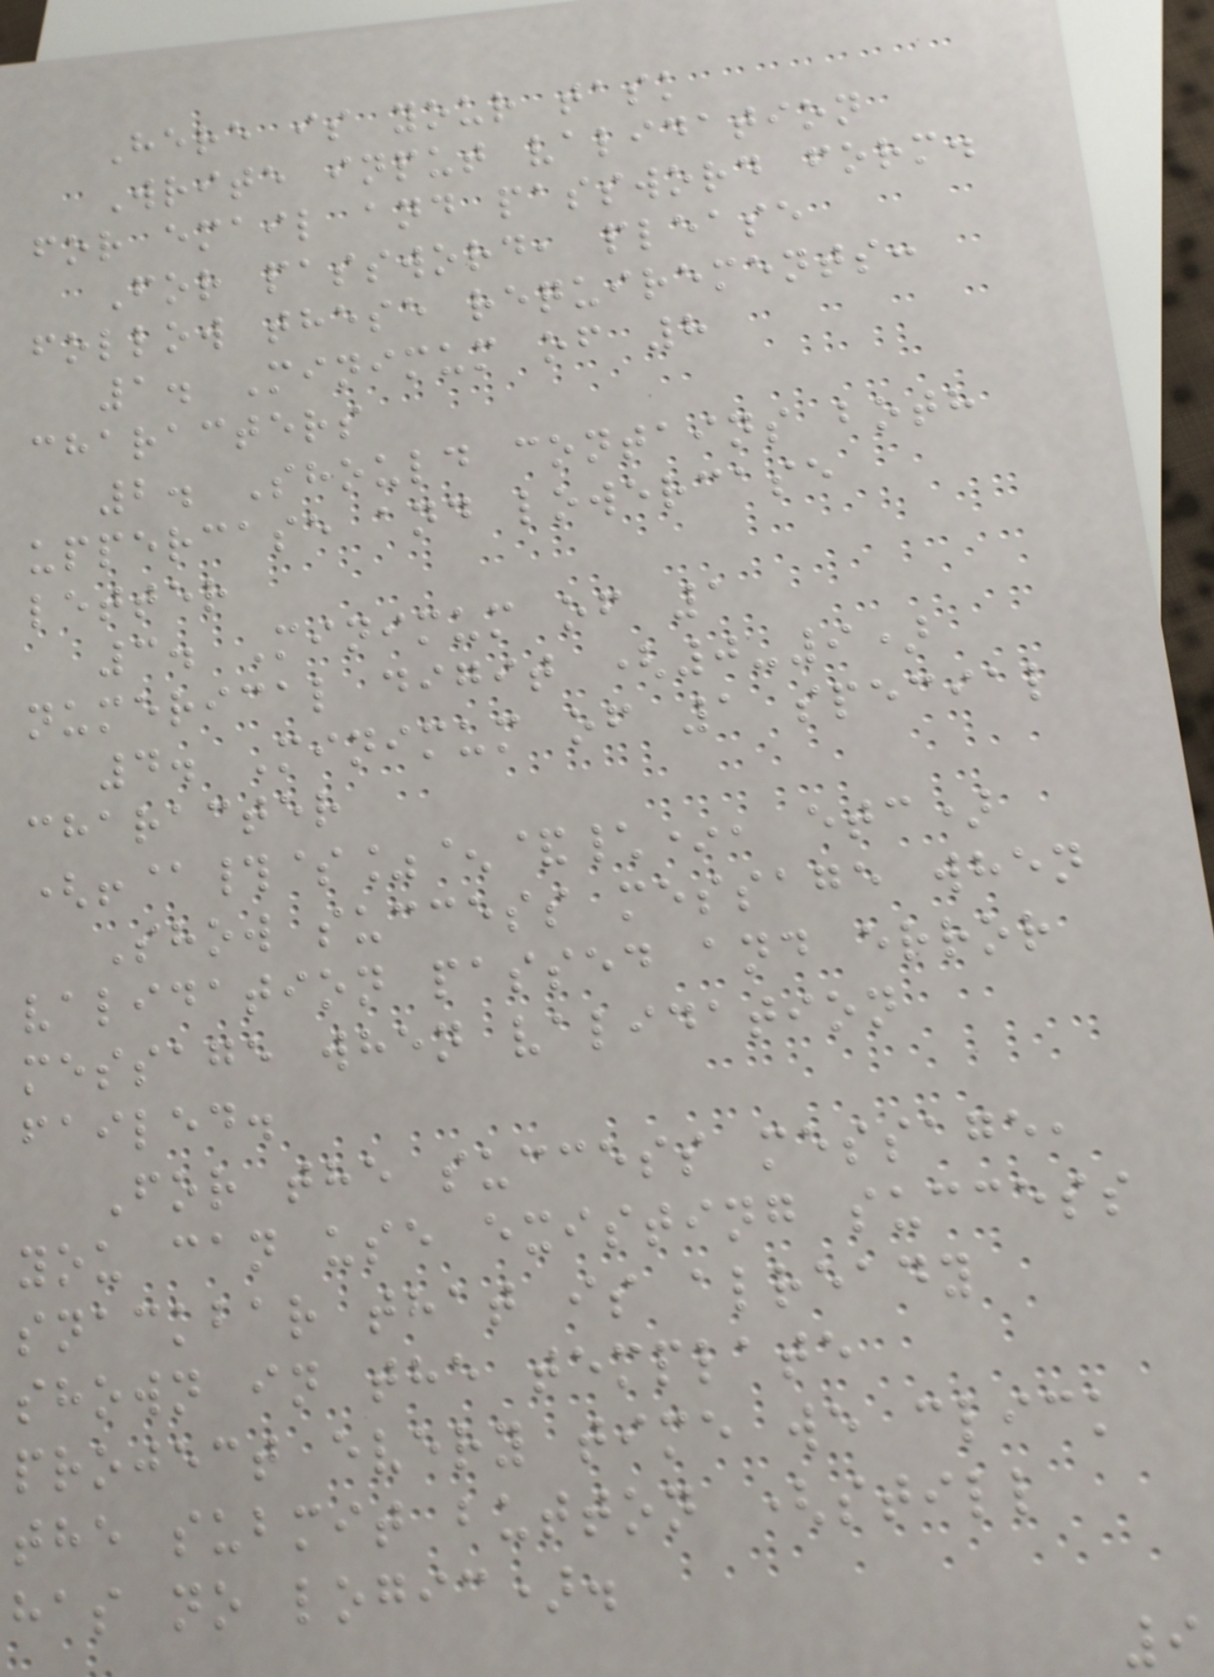Here is your task
Write input validation
for email and password form.
For password, please
follow these requirements:
1. Minimum of 8
characters
2. Should contains both
uppercase and lowercase
letter
3. Minimum of 1
numerical digit (0-9)
4. Minimum of 1 special
character
(!@#$%^&\*, etc)
Show success message when
validation passed and error
message when validation
failed.
For the success message,
you can use existing success
snackbar that is already
shown in the template
project every time we click
the submit button (still
has no logic).
9
